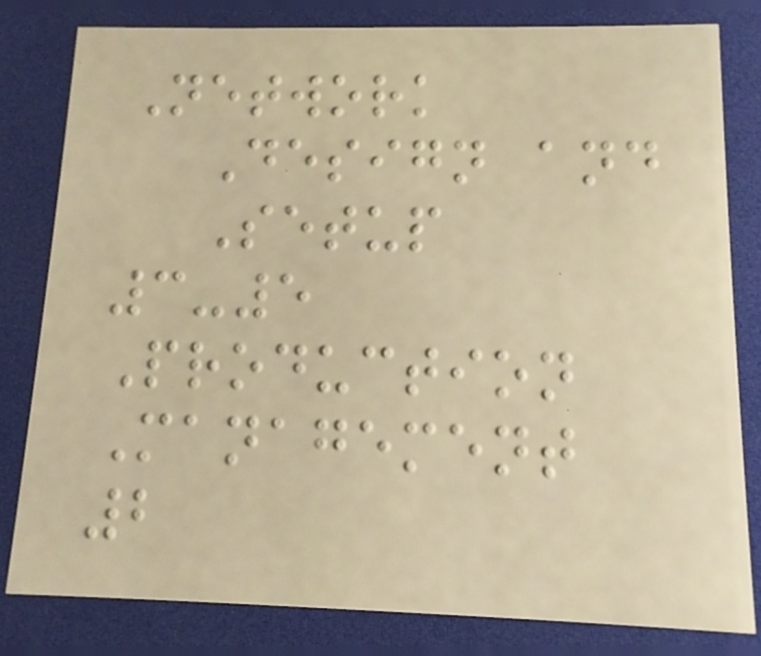Network
Design and
Setup
3-5
Production
Management
2
